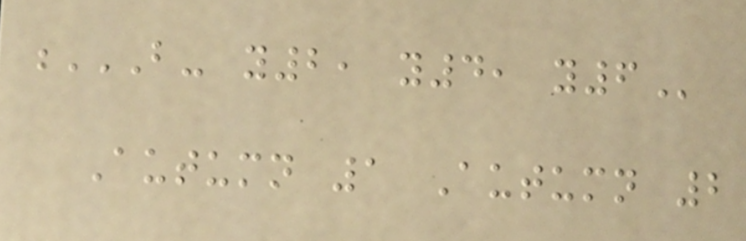B- Y2, Y4, Y6
Autumn 1 Autumn 2
